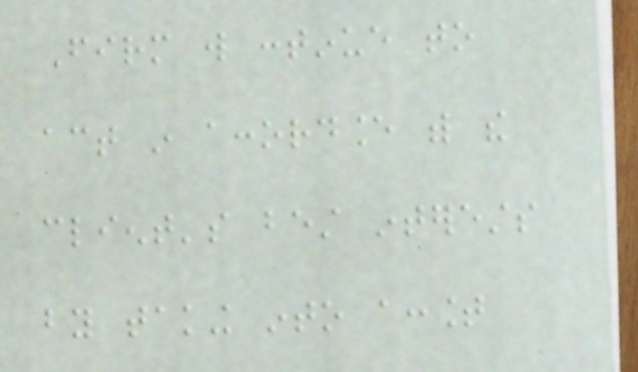Firm will continue to
act in accordance with the
client's best interests
by taking into account
